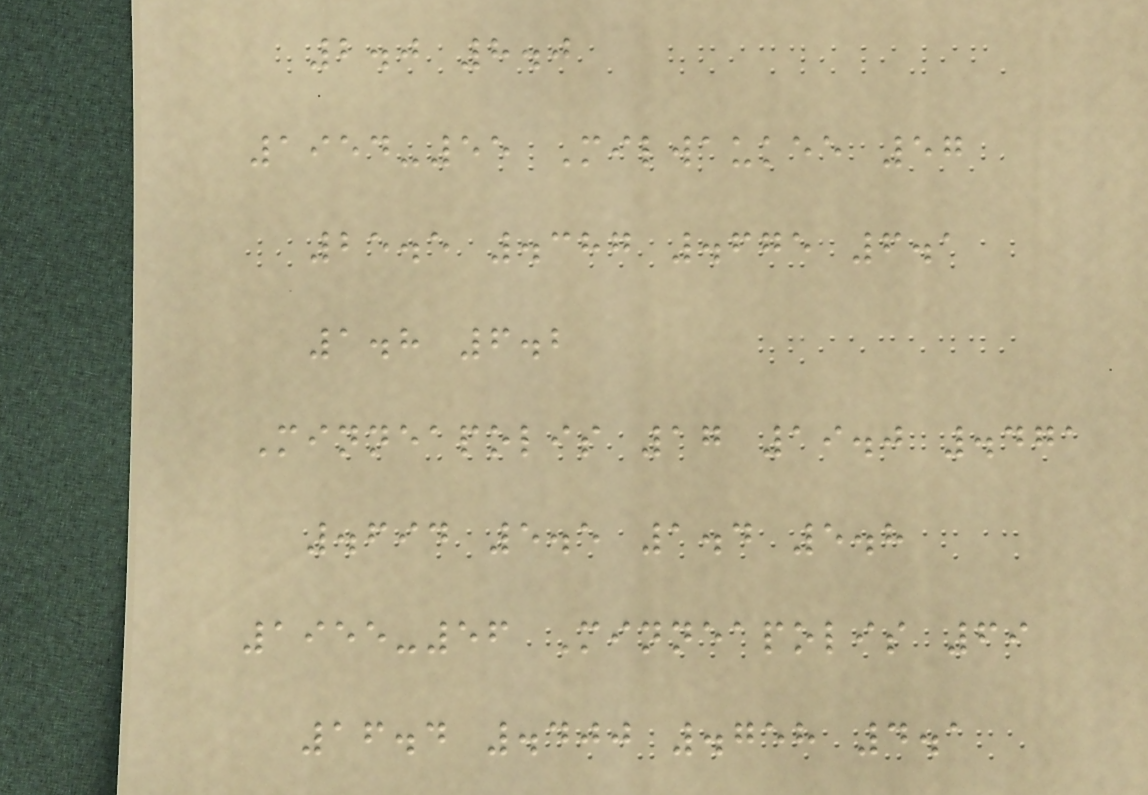2.0 8.0
1954-55 Milwaukee 57
25.5 .387 .675 6.1
1.8 6.2
Minneapolis 17 19.0 .471
.694 5.5 1.4 5.8
1955-56 Minneapolis 69
16.4 .400 .758 4.1
